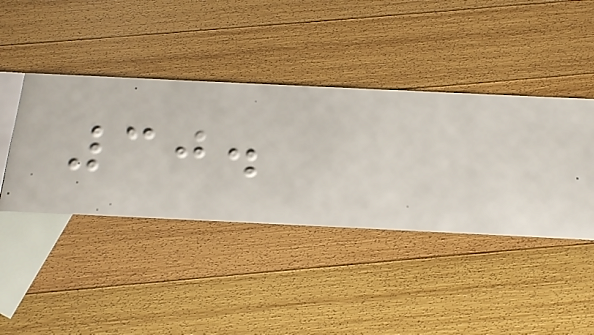30.
